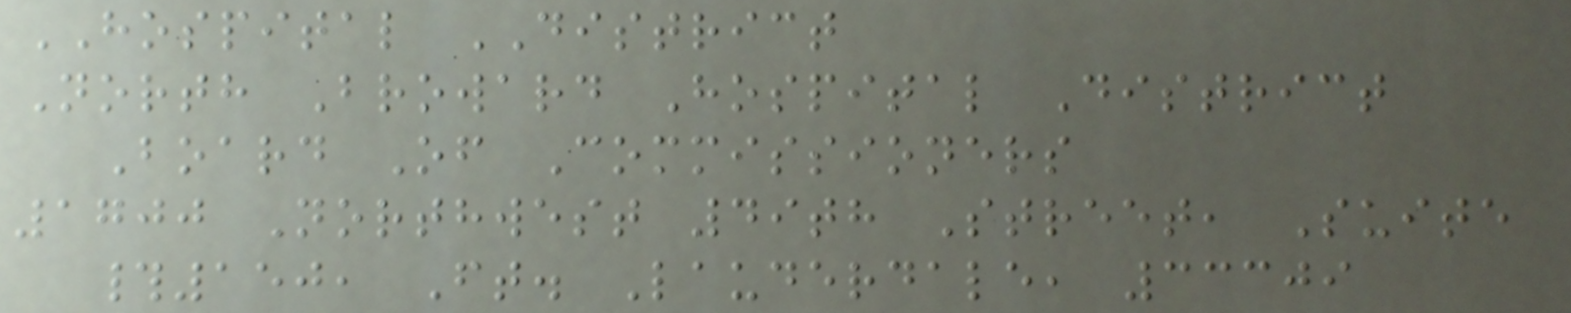HOSPITAL DISTRICT
North Broward Hospital District
Board Of Commissioners
1700 Northwest 49th Street, Suite
#150, Ft. Lauderdale, 33309
